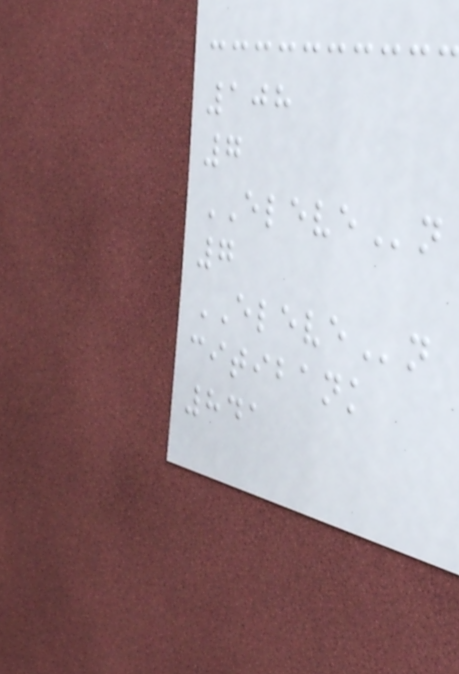108
7
ELEVEn
7
ELEVEn
citibank
841
